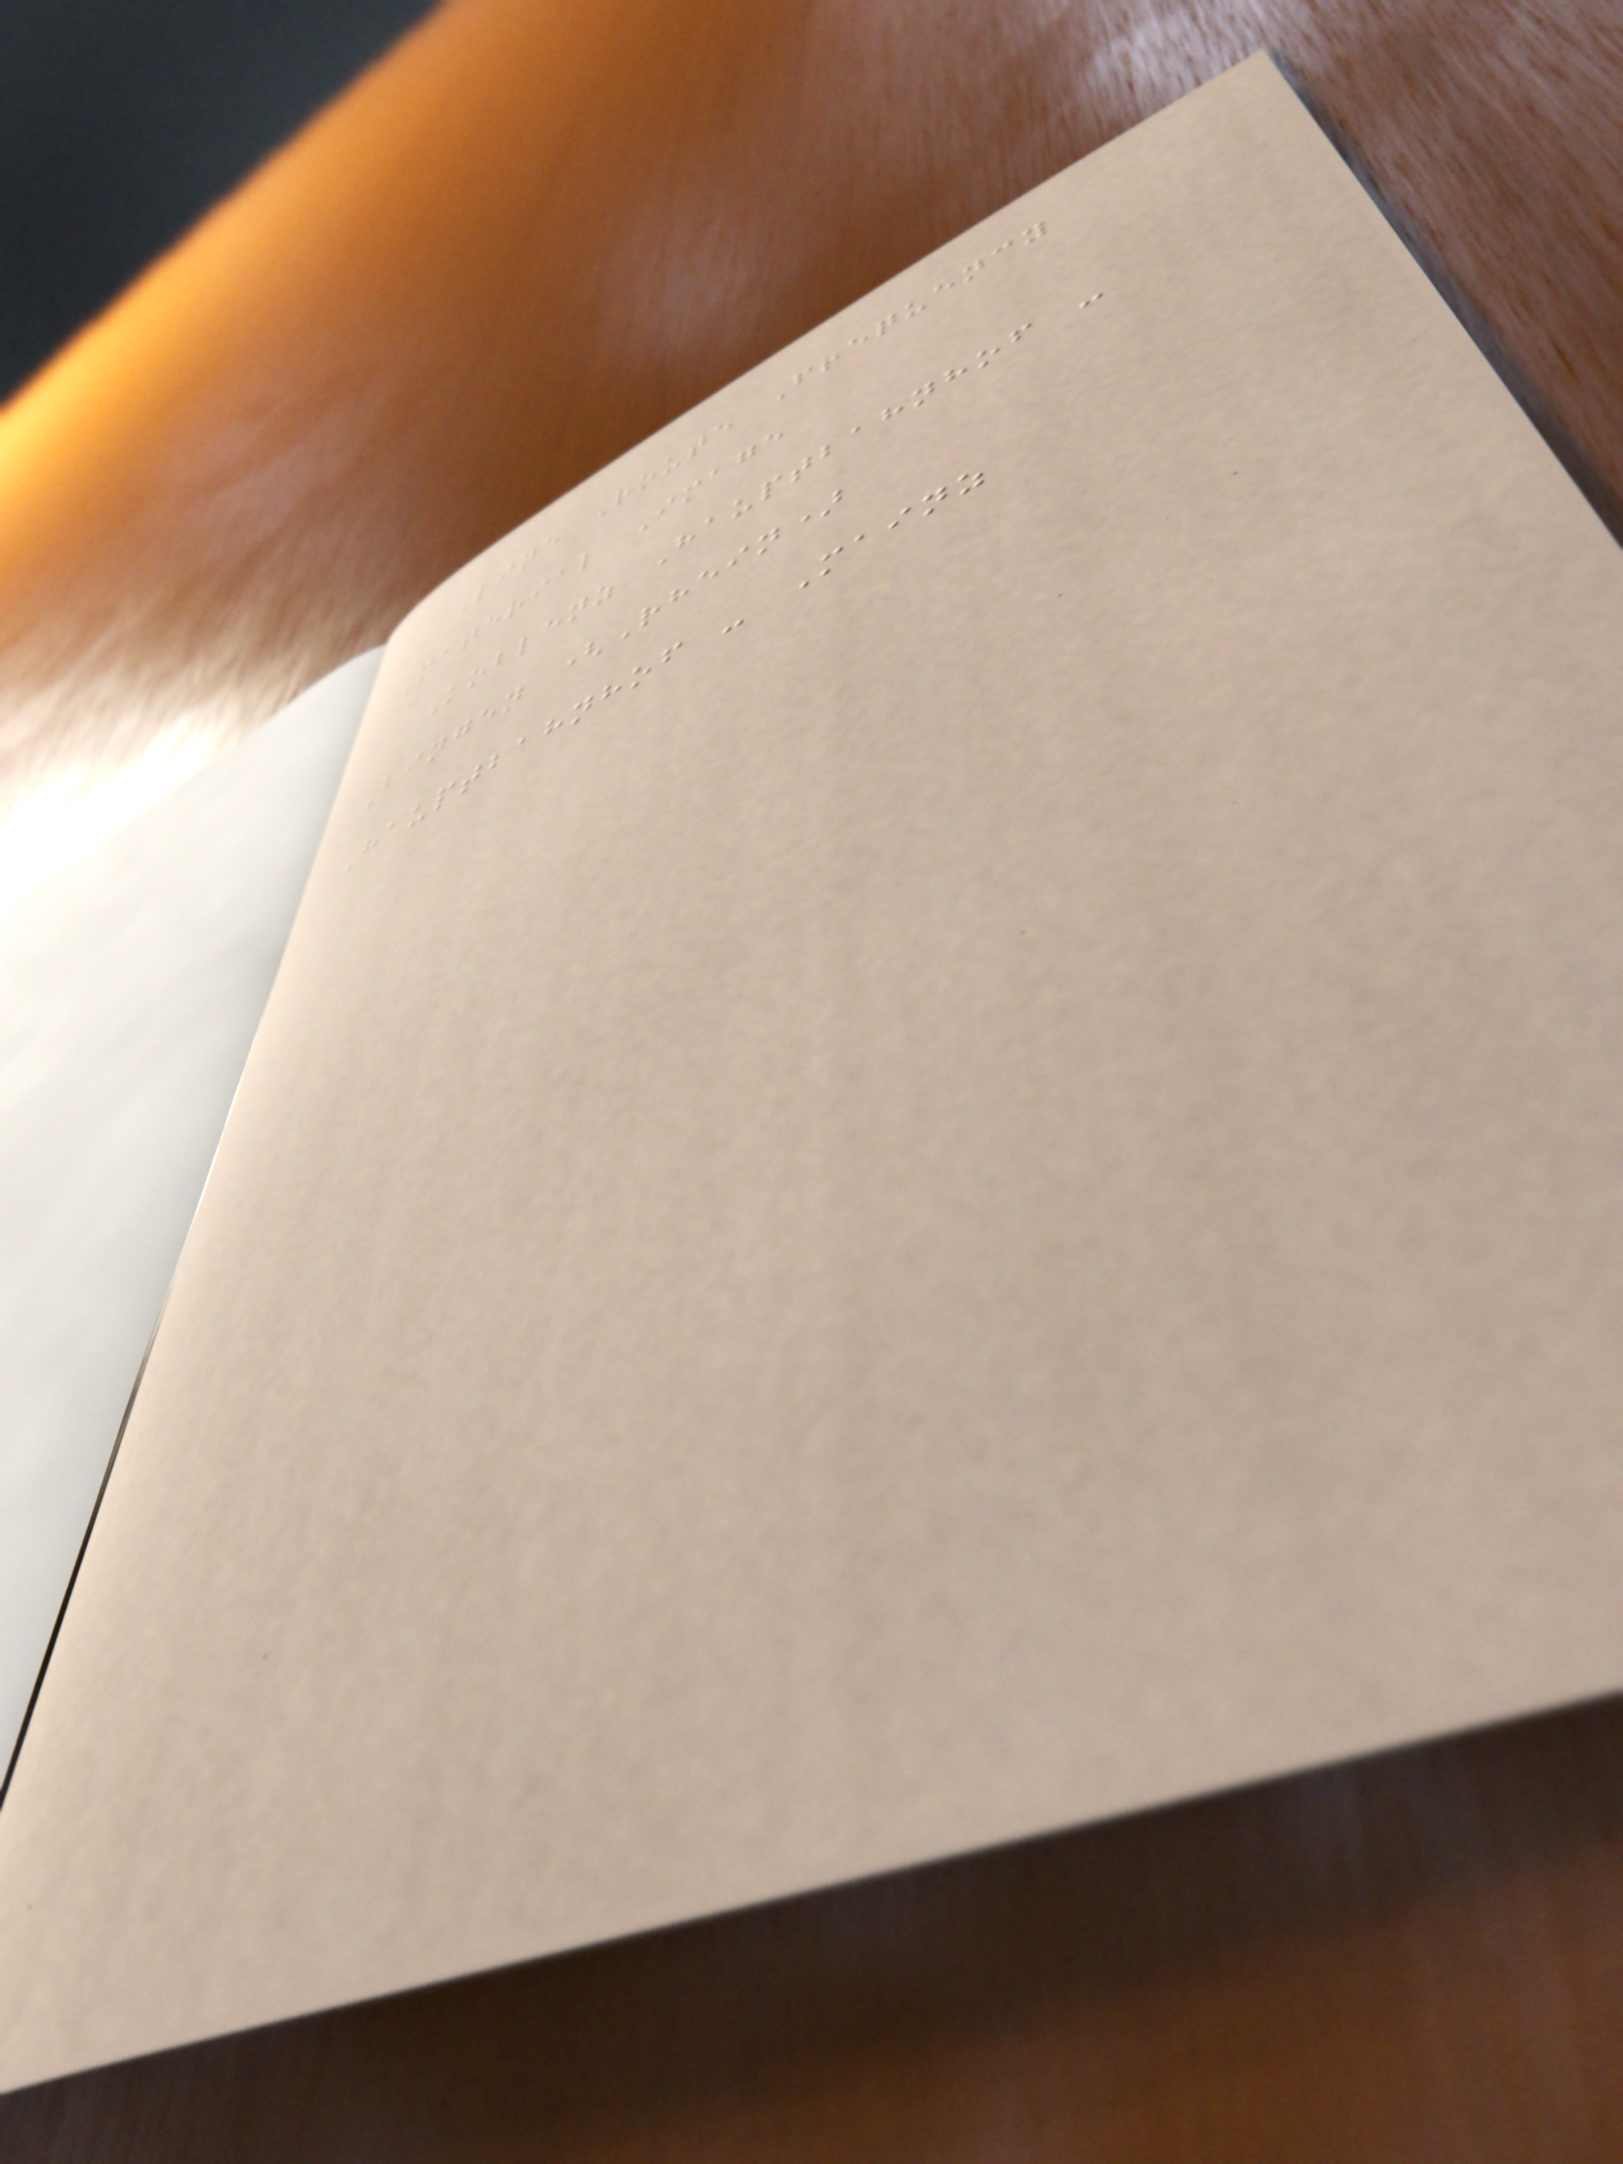Line Route Frequency
Material Image
Koblenz Hauptbahnhof -
Bingen (Rhein)
Hauptbahnhof - Mainz
